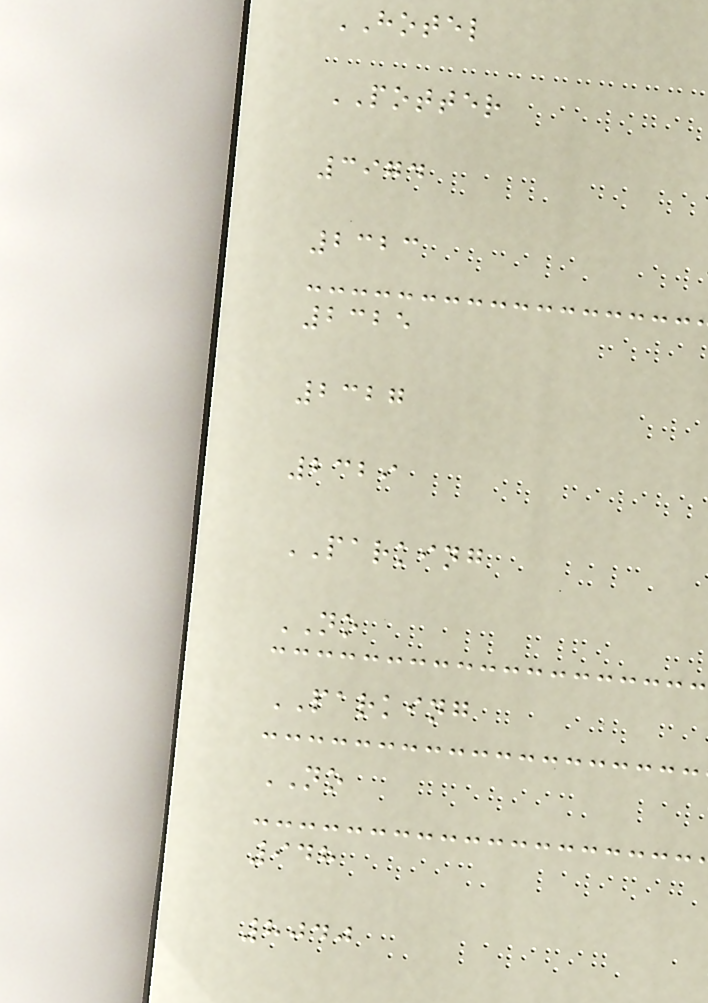HOTEL
POTTER
3974
2323
2325
2327
2329
PARKING
NO
PARKING
NO
948
8040
